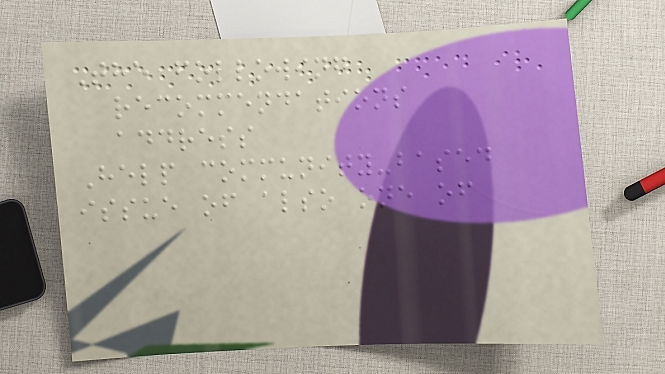The following
recommendations
address
Help community-based
issue of also one of
